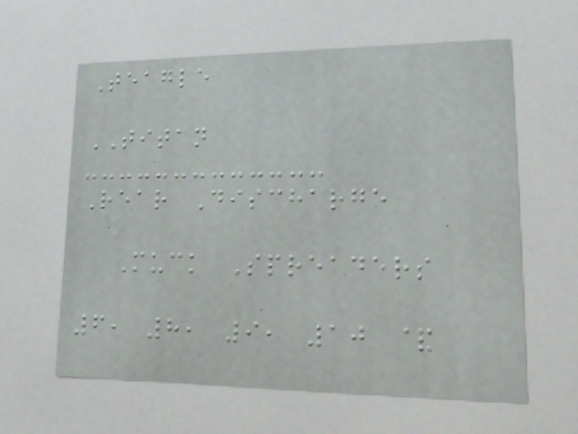Teagle
TITAN
Rear Discharge
Muck Spreaders
6, 8, 9, 10 &
